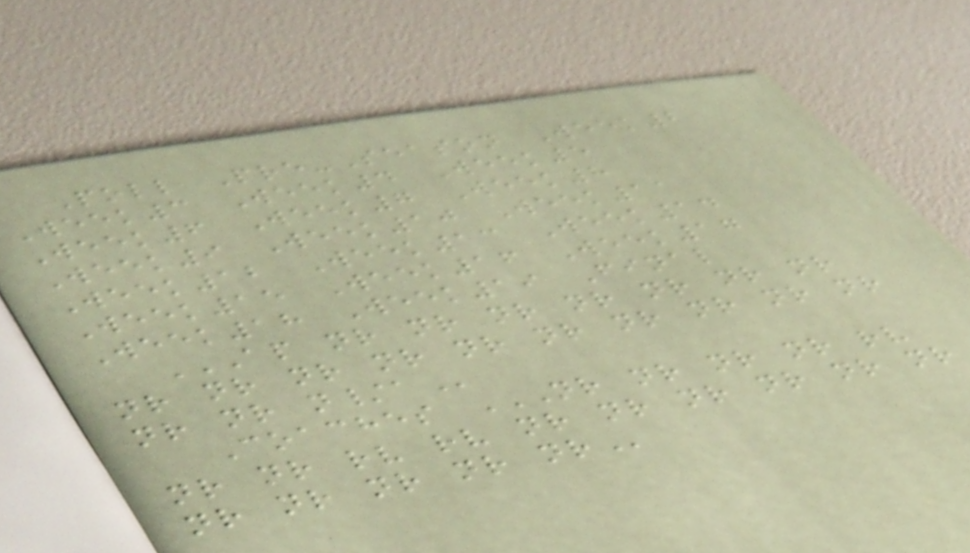Poll Pre-Season Week2
Week3 Week4 Week5
Week6 Week7 Week8
Week9 Week10 Week11
Week12 Week13 Week14
Week15 Week16 Week17
Week18 Week19 Final
AP NR NR NR NR NR NR NR
NR NR NR NR NR NR NR NR NR NR
NR NR N/A
Coaches NR NR NR NR RV
NR NR RV RV NR NR NR NR NR NR
NR NR NR NR NR
